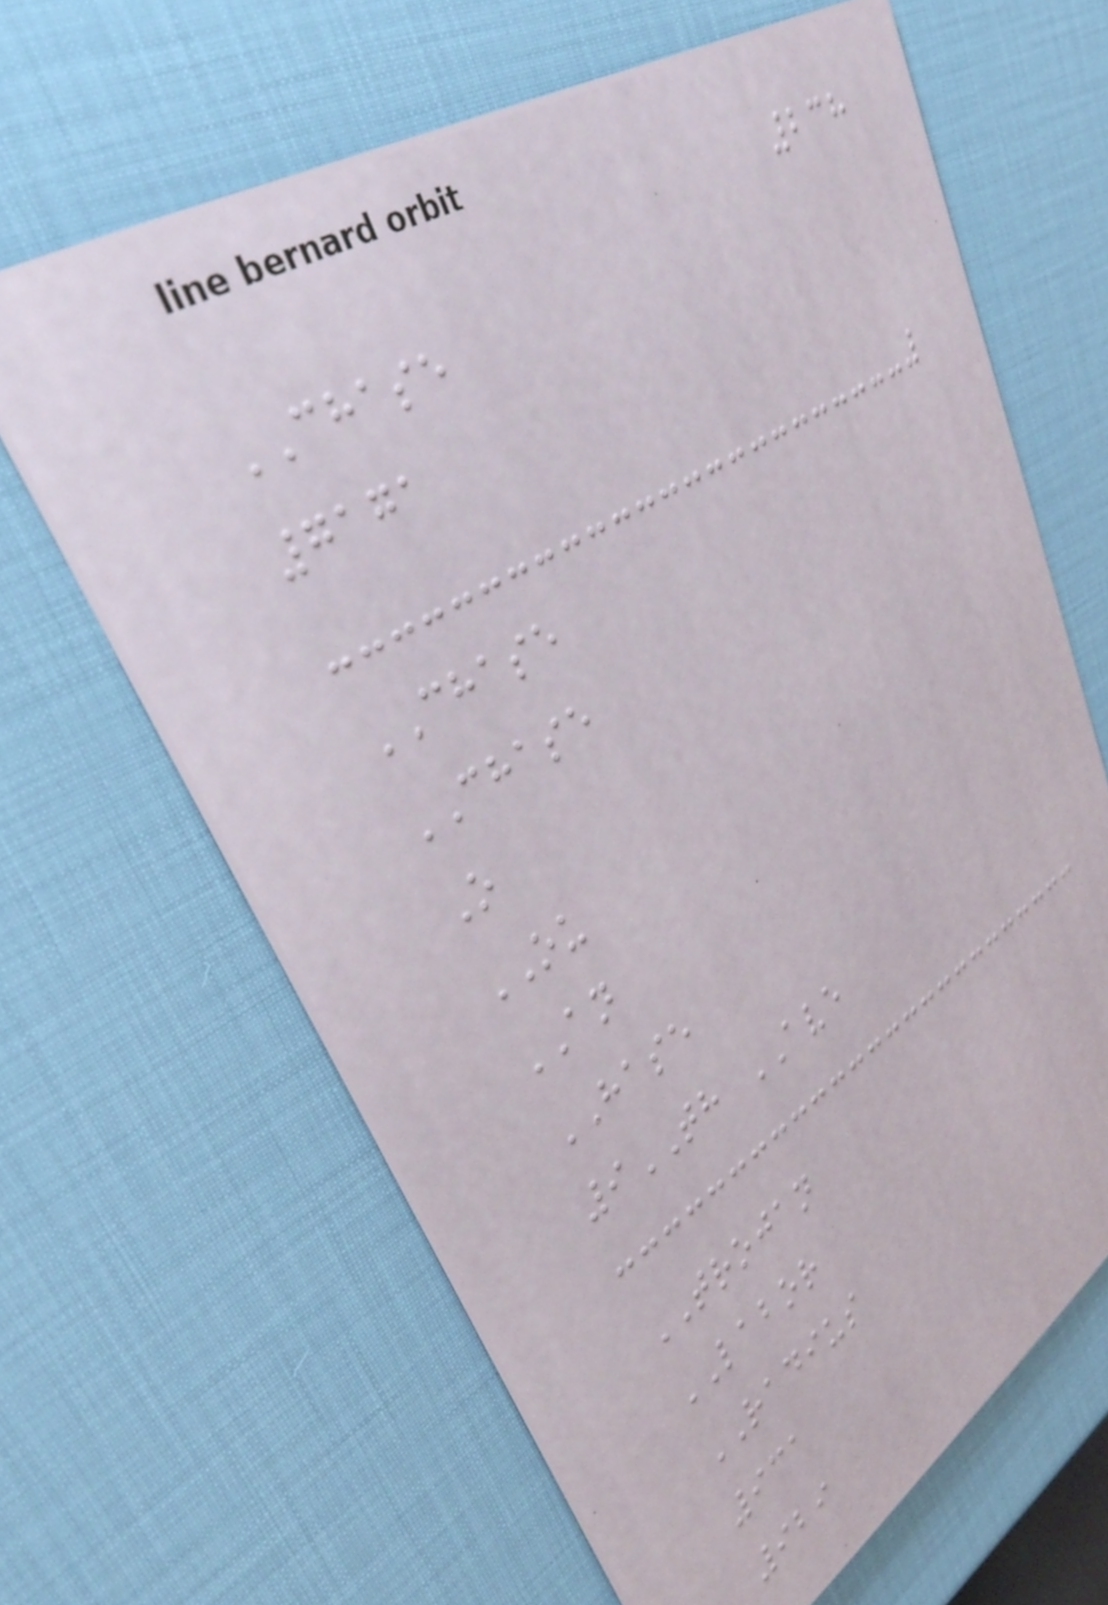238
CHASE
7171
CHASE
CHASE
O
OU
AN
HASE
9TH AVE
TROJAN
LABOR
RADIUS
931
929
